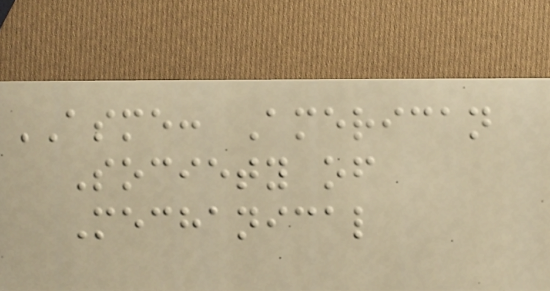ASME: American
Society of
Mechanical
